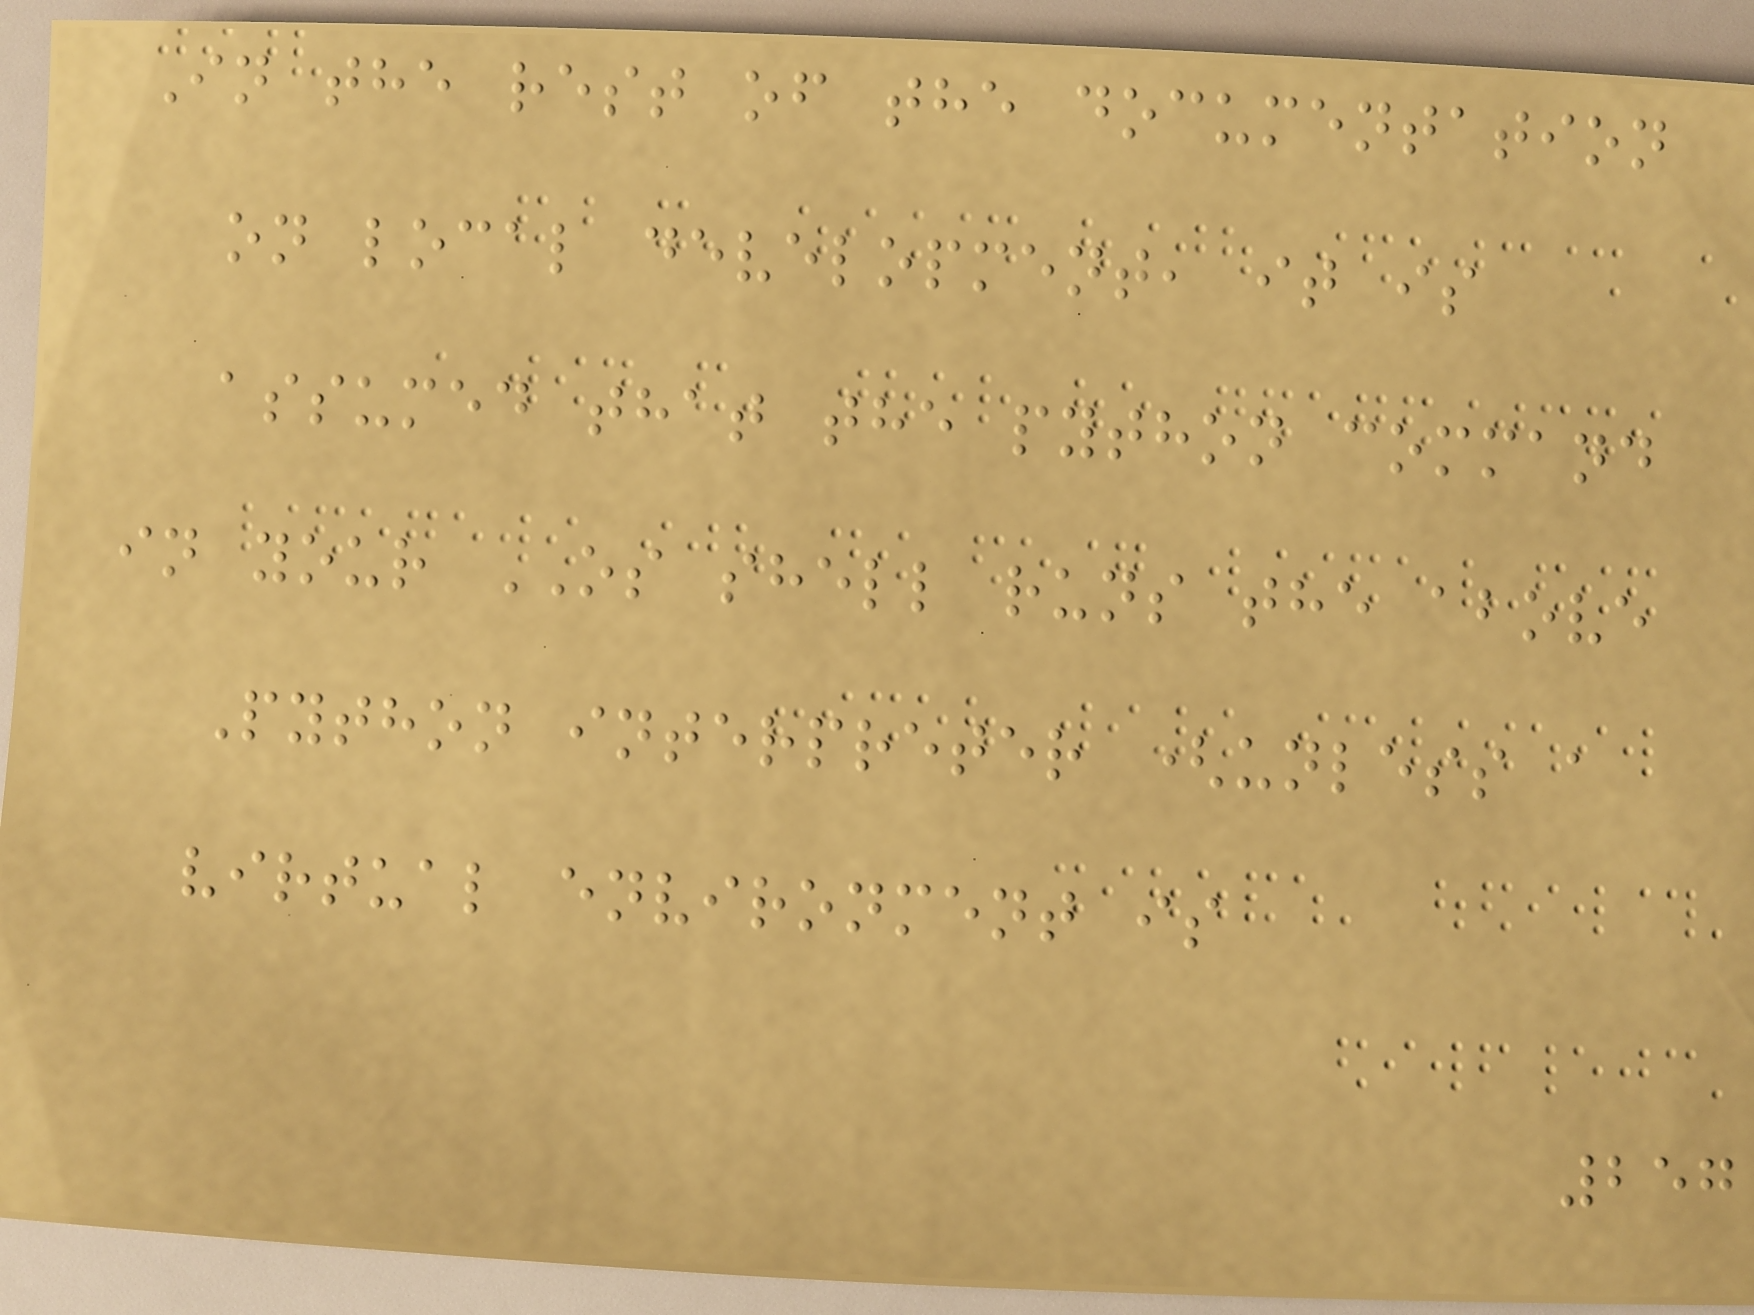In the rest of the documentation
on local development, it is
assumed that the python command
in your OS shell runs the above
Python interpreter (unless a
virtual environment is
257
